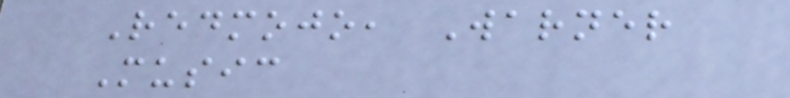Redmojo, Warner
Music
